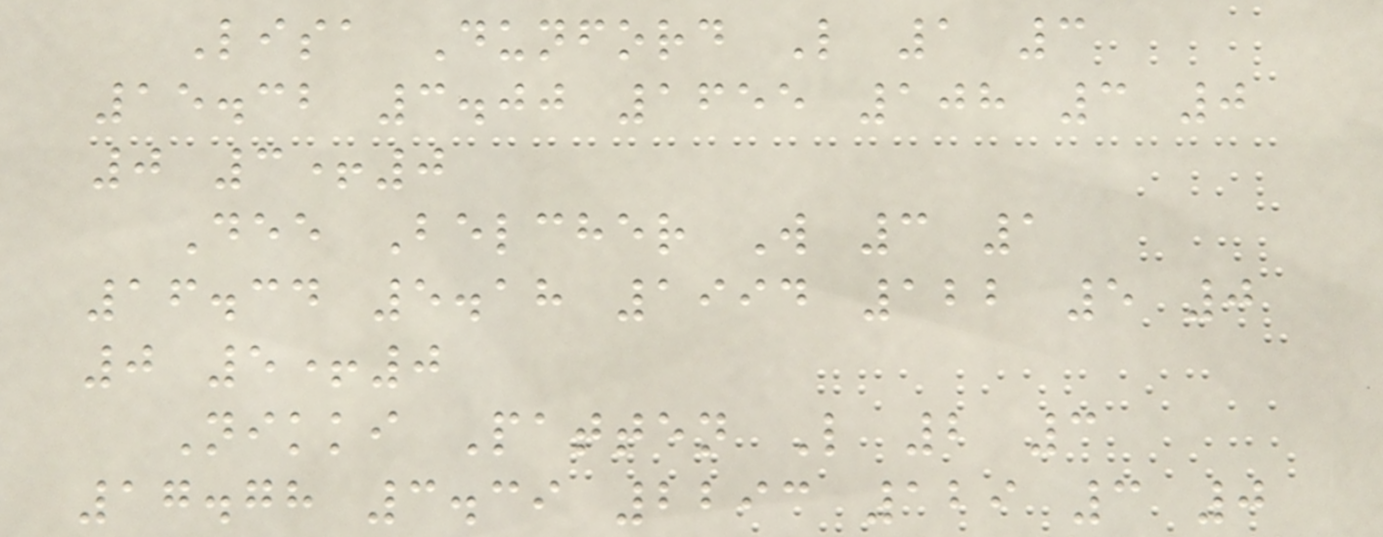Lisa Dunford L 1 3
15.32 3.00 1655 108 3 0
0 3+0
Dee Belcher W 3 1
16.34 5.18 1994 122 5 0
0 5+0
Nikki Patten L 2 3
17.78 3.39 2293 129 3 0
